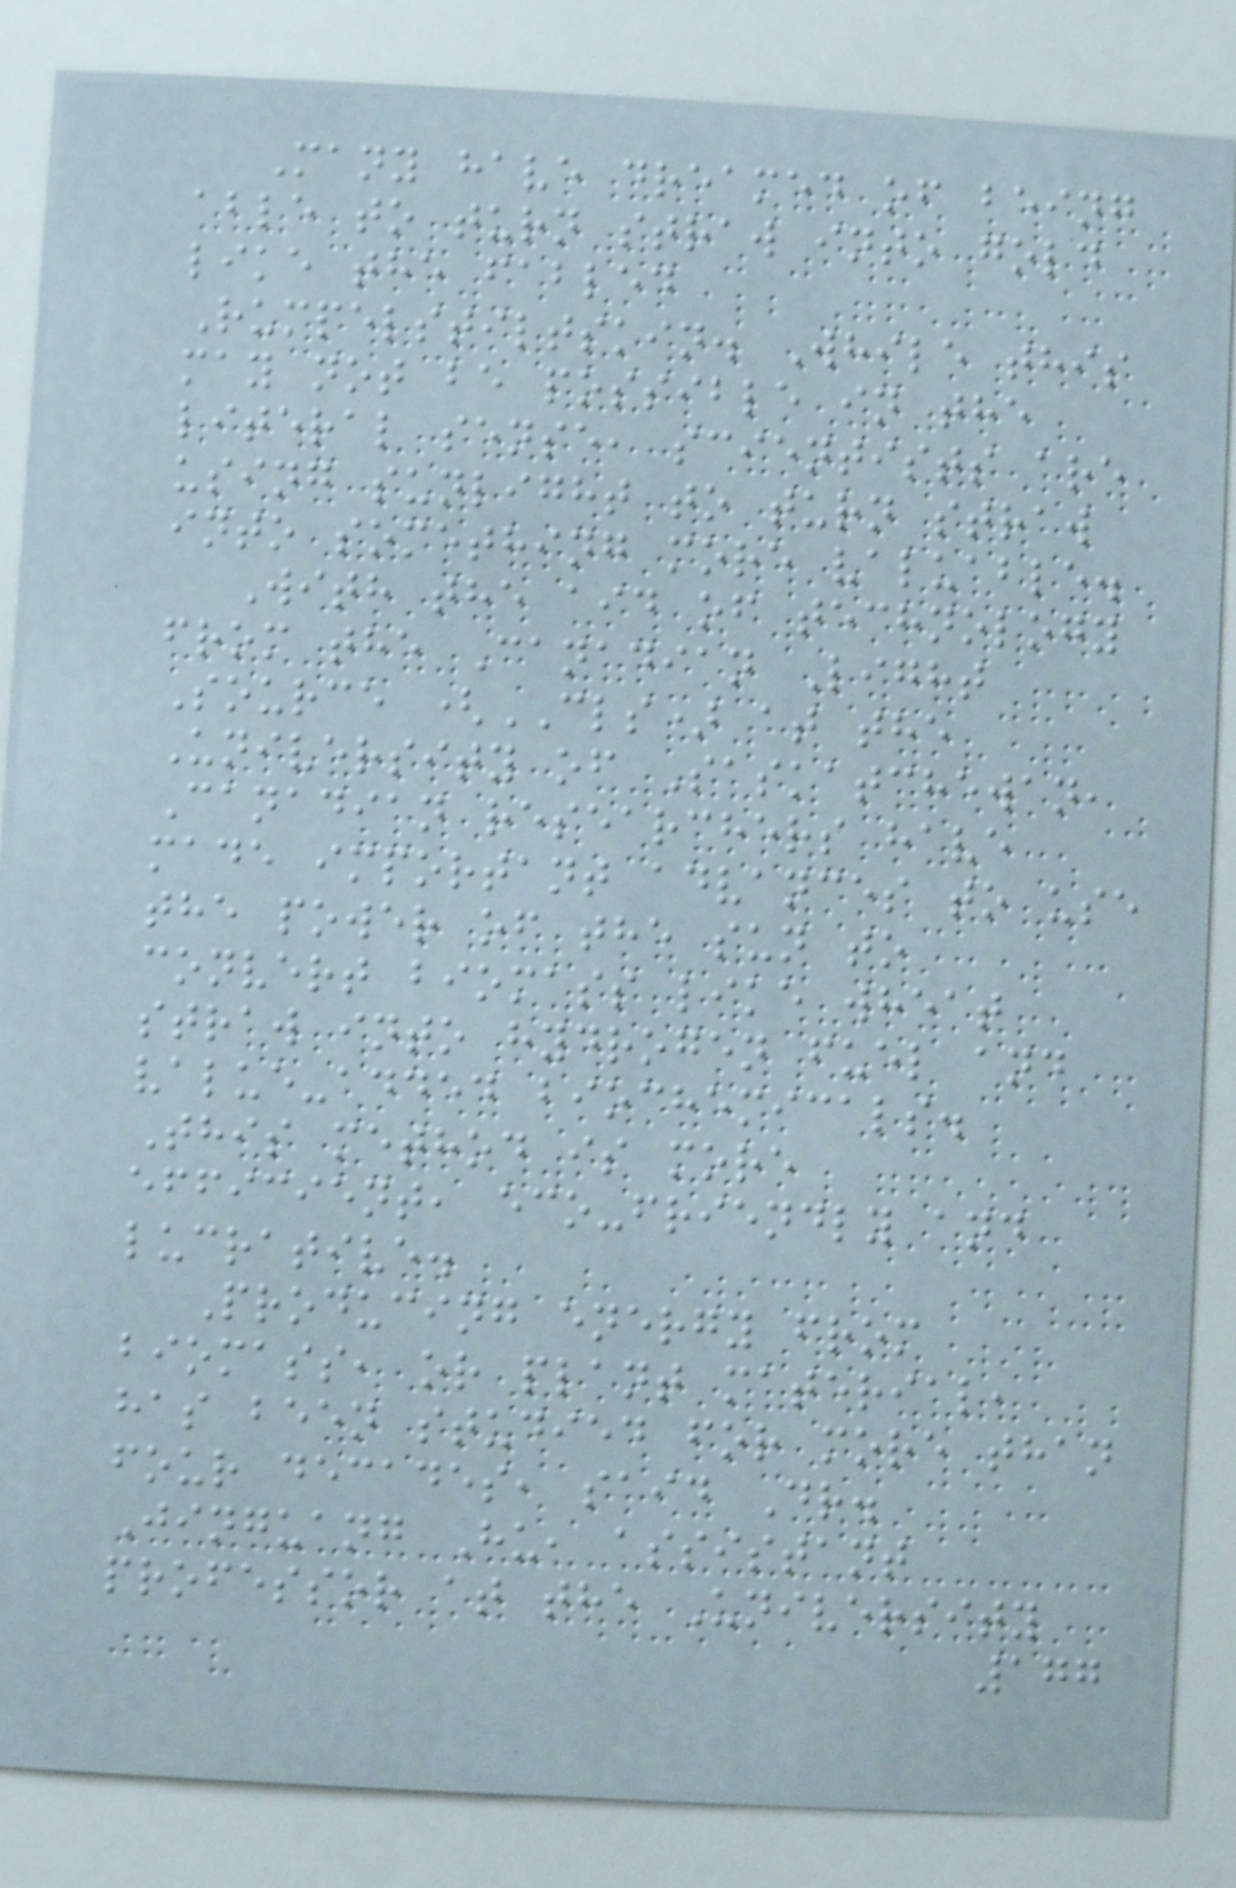Many have dreamed of being
able to turn straw into gold
like the fabled
Rumpelstiltskin. While this
may not be possible in the
literal sense, scientists are
using sunlight to turn straw
into something more valuable.
With the aid of technology
from the Canadian Light
Source (CLS) at the
University of Saskatchewan,
Canadian researchers have
made important advances to use
the power of the sun to
convert biomass like wheat
straw into hydrogen fuel and
value-added biochemicals.
This method is more
efficient, eco-friendly and
lucrative.
Producing energy from
biomass, or plant material,
has been studied for more than
four decades, said Dr.
Jinguang Hu, assistant
professor at the University
177
